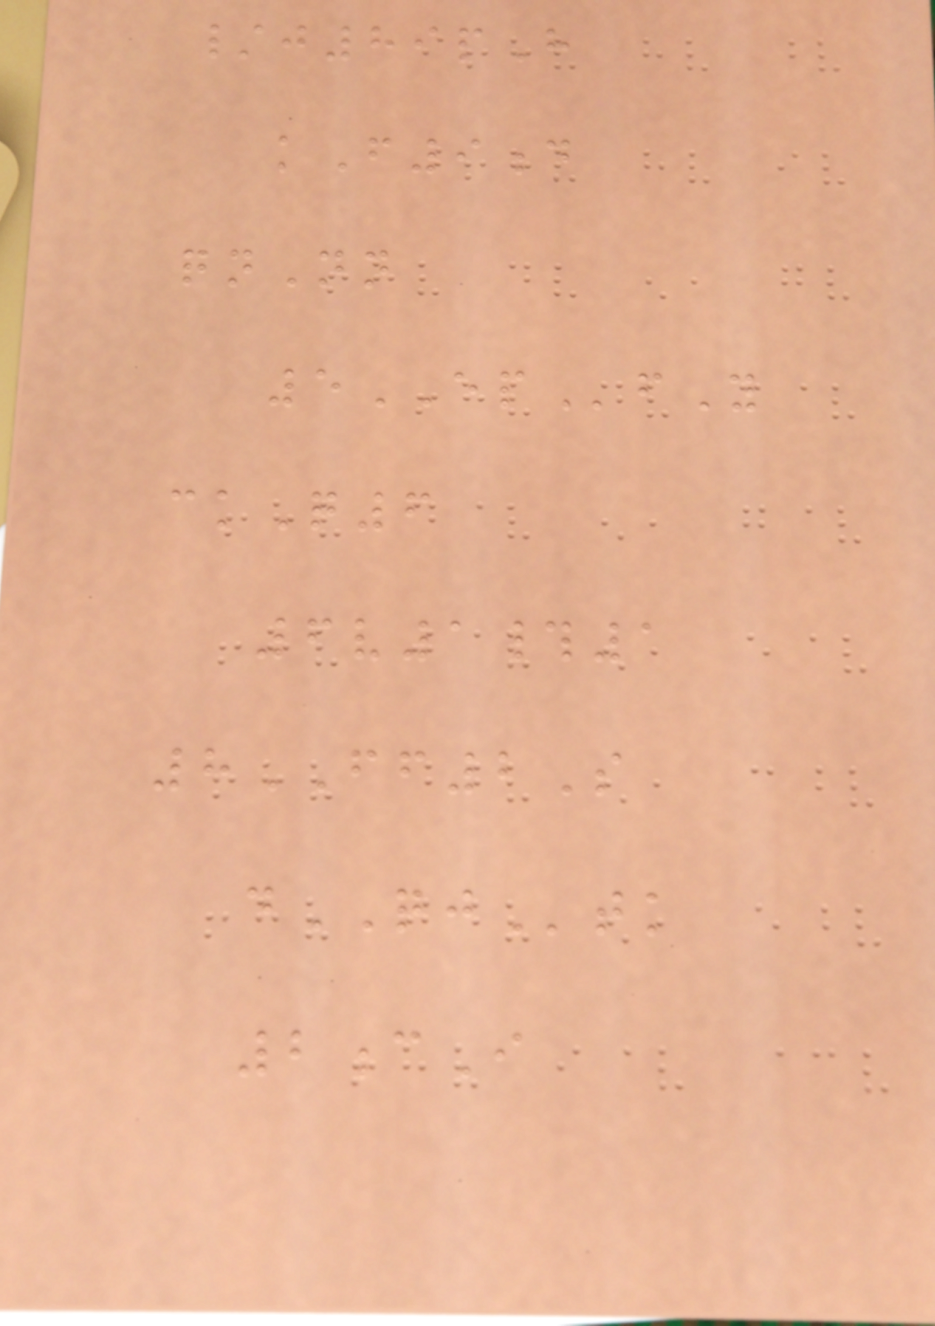/j89pH
kF9d
qnNn
5EPfY
ckQ6
6v1#1
8FF2S
dQJtk
2cI
